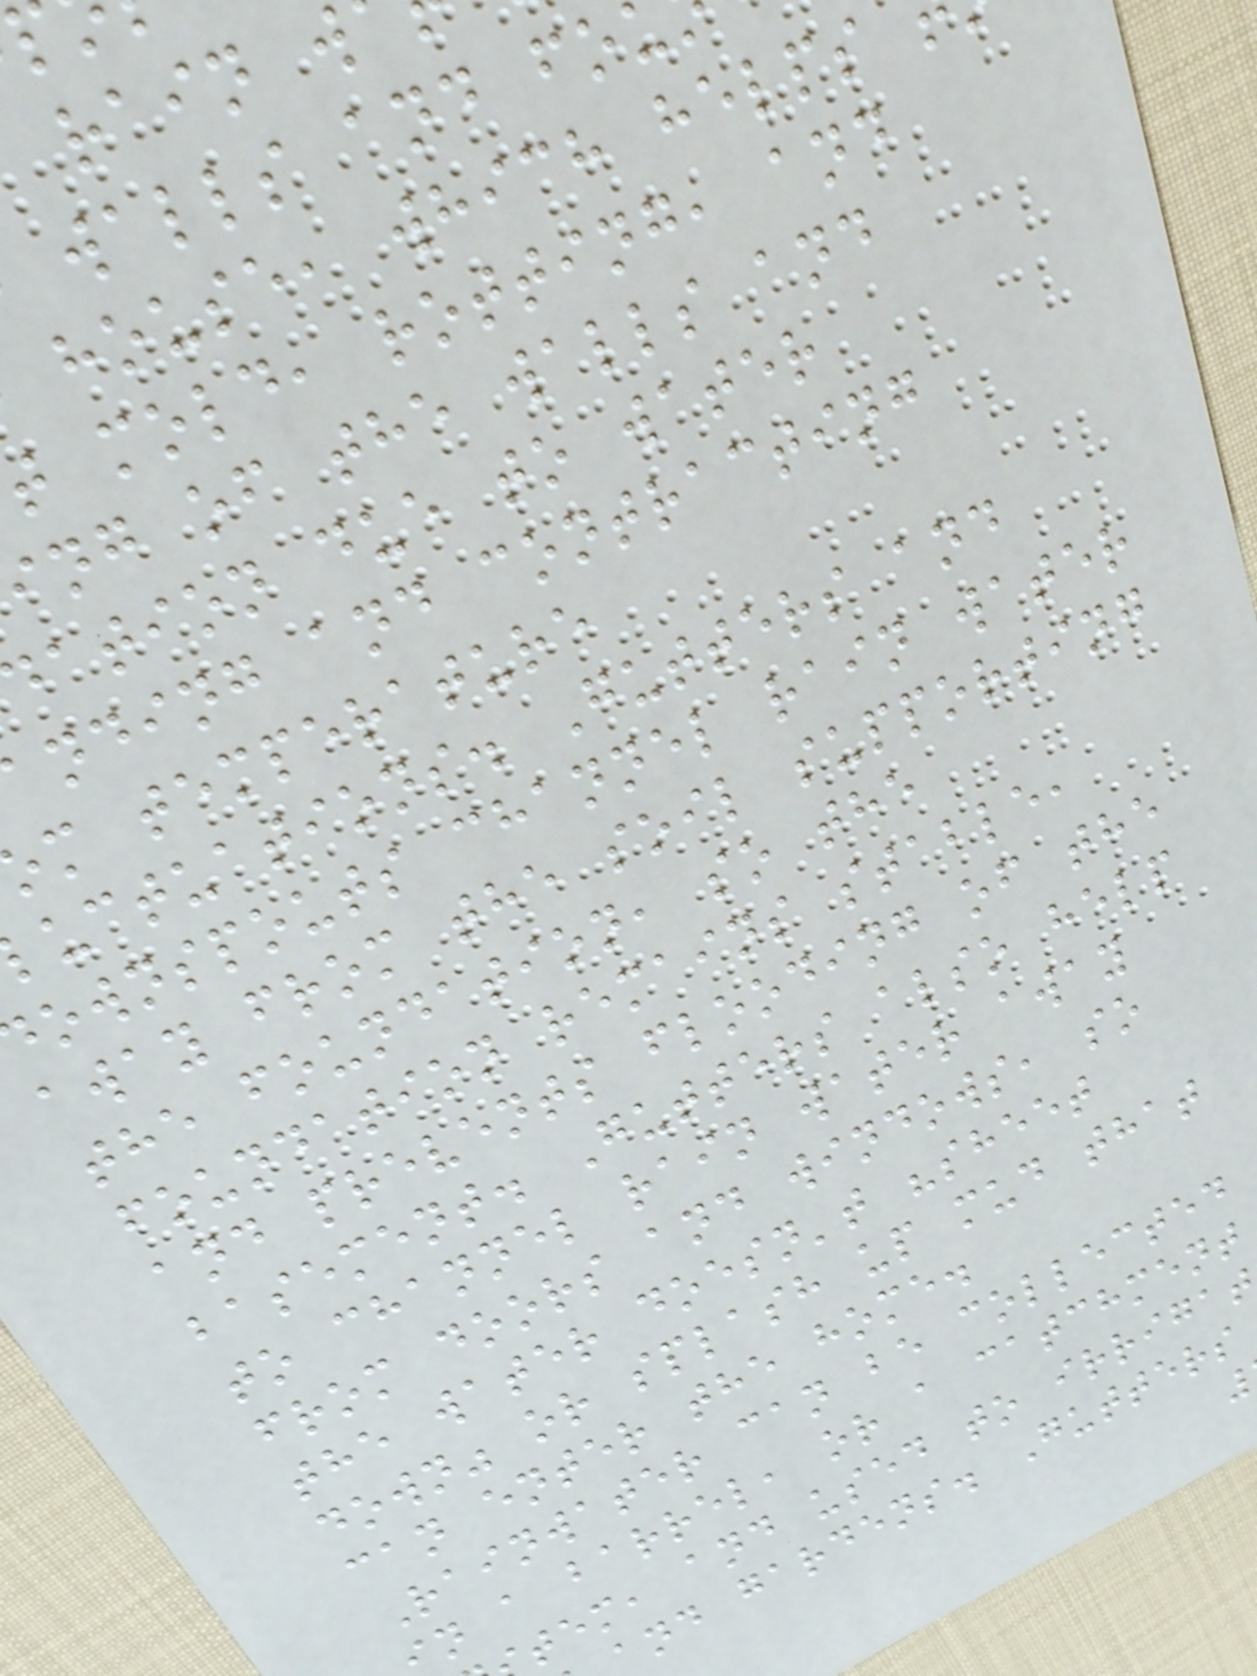walls and fo
house, which helps
t mold, rotting, and
ng of the walls and
ation due to water
nding and contracting
m temperature
uctuations. Gutters and
ownspouts channel rain water
away from the soil supporting
the foundation, so the
foundation remains stable,
and prevents flooding of the
basement. Gutters also help
to channel rain water away
from doors and windows, so
the water doesn't "sheet
down" or splash up mud that
can enter the home.
Rainwater can be collected
n a barrel, or a catchment
tem, and used to irrigat
and gardens. Gutters
